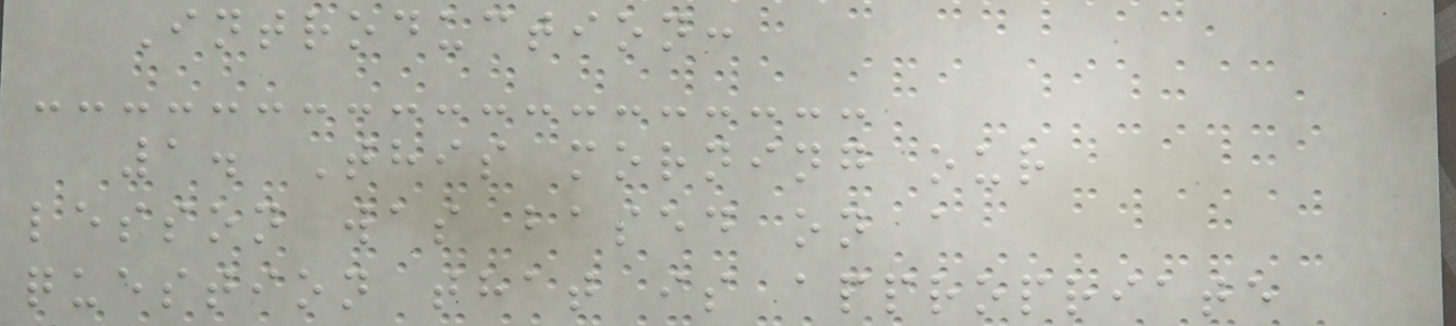Introduction:
1. This morning our
lesson was based on a
question that is appropriate
